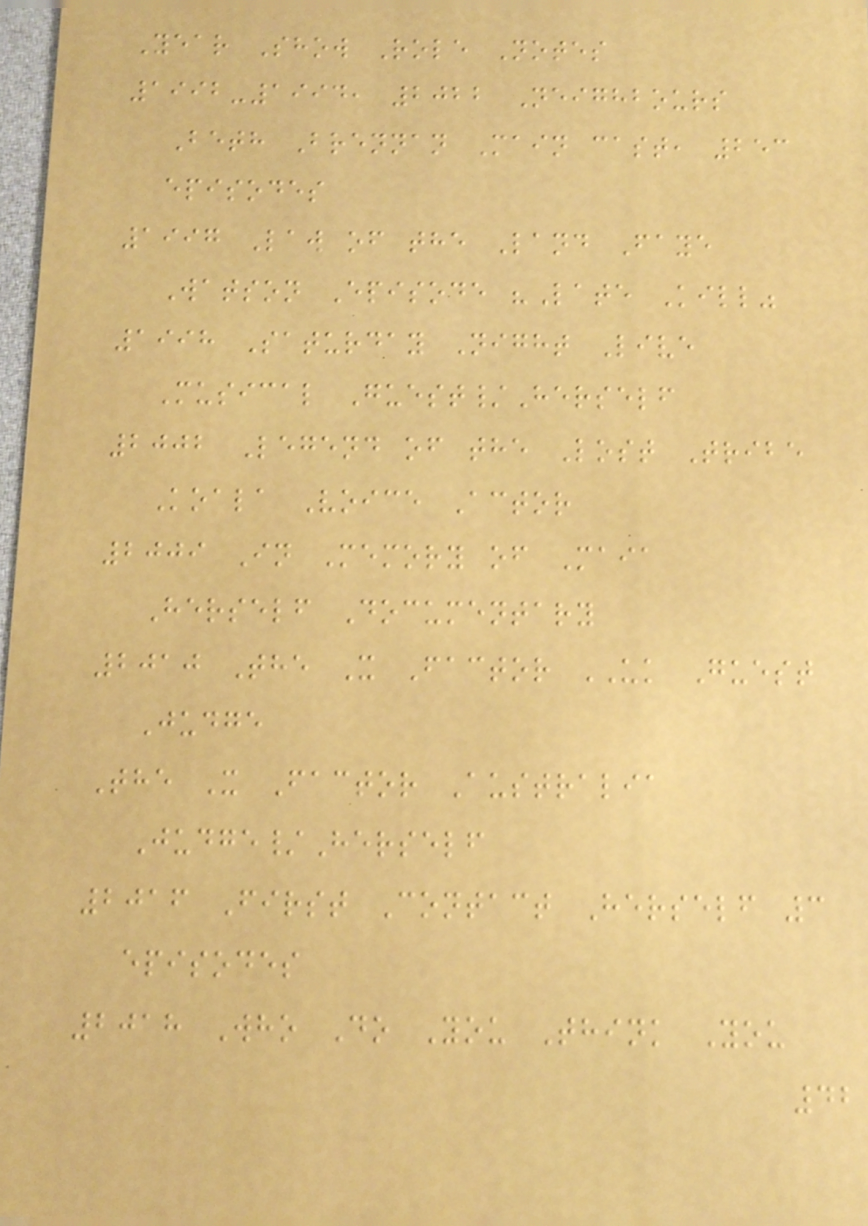Year Show Role Notes
1992-1994, 2022 Neighbours
Beth Brennan Main cast, 253
episodes
1997 Law of the Land Faye
Watson Episode "Late Kill"
1998 Saturday Night Live
Musical Guest/Herself
2002 Legend of the Lost Tribe
Koala Voice Actor
2009 In Memory of Maia
Herself Documentary
2010 The X Factor UK Guest
Judge
The X Factor Australia
Judge/Herself
2016 First Contact Herself 3
episodes
2018 Who Do You Think You
42
